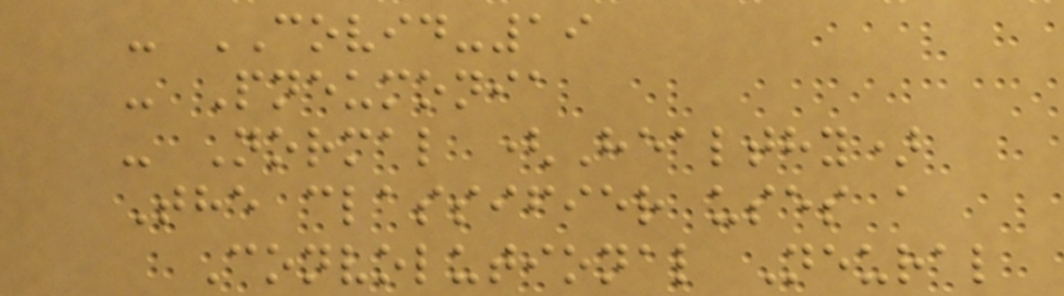- COVID-19
- Pneumonia
- Normal (Healthy)
The classifier uses a
Convolutional Neural
